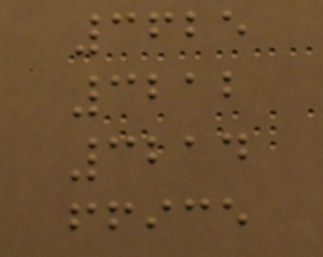3625
3212
3214
ffice
